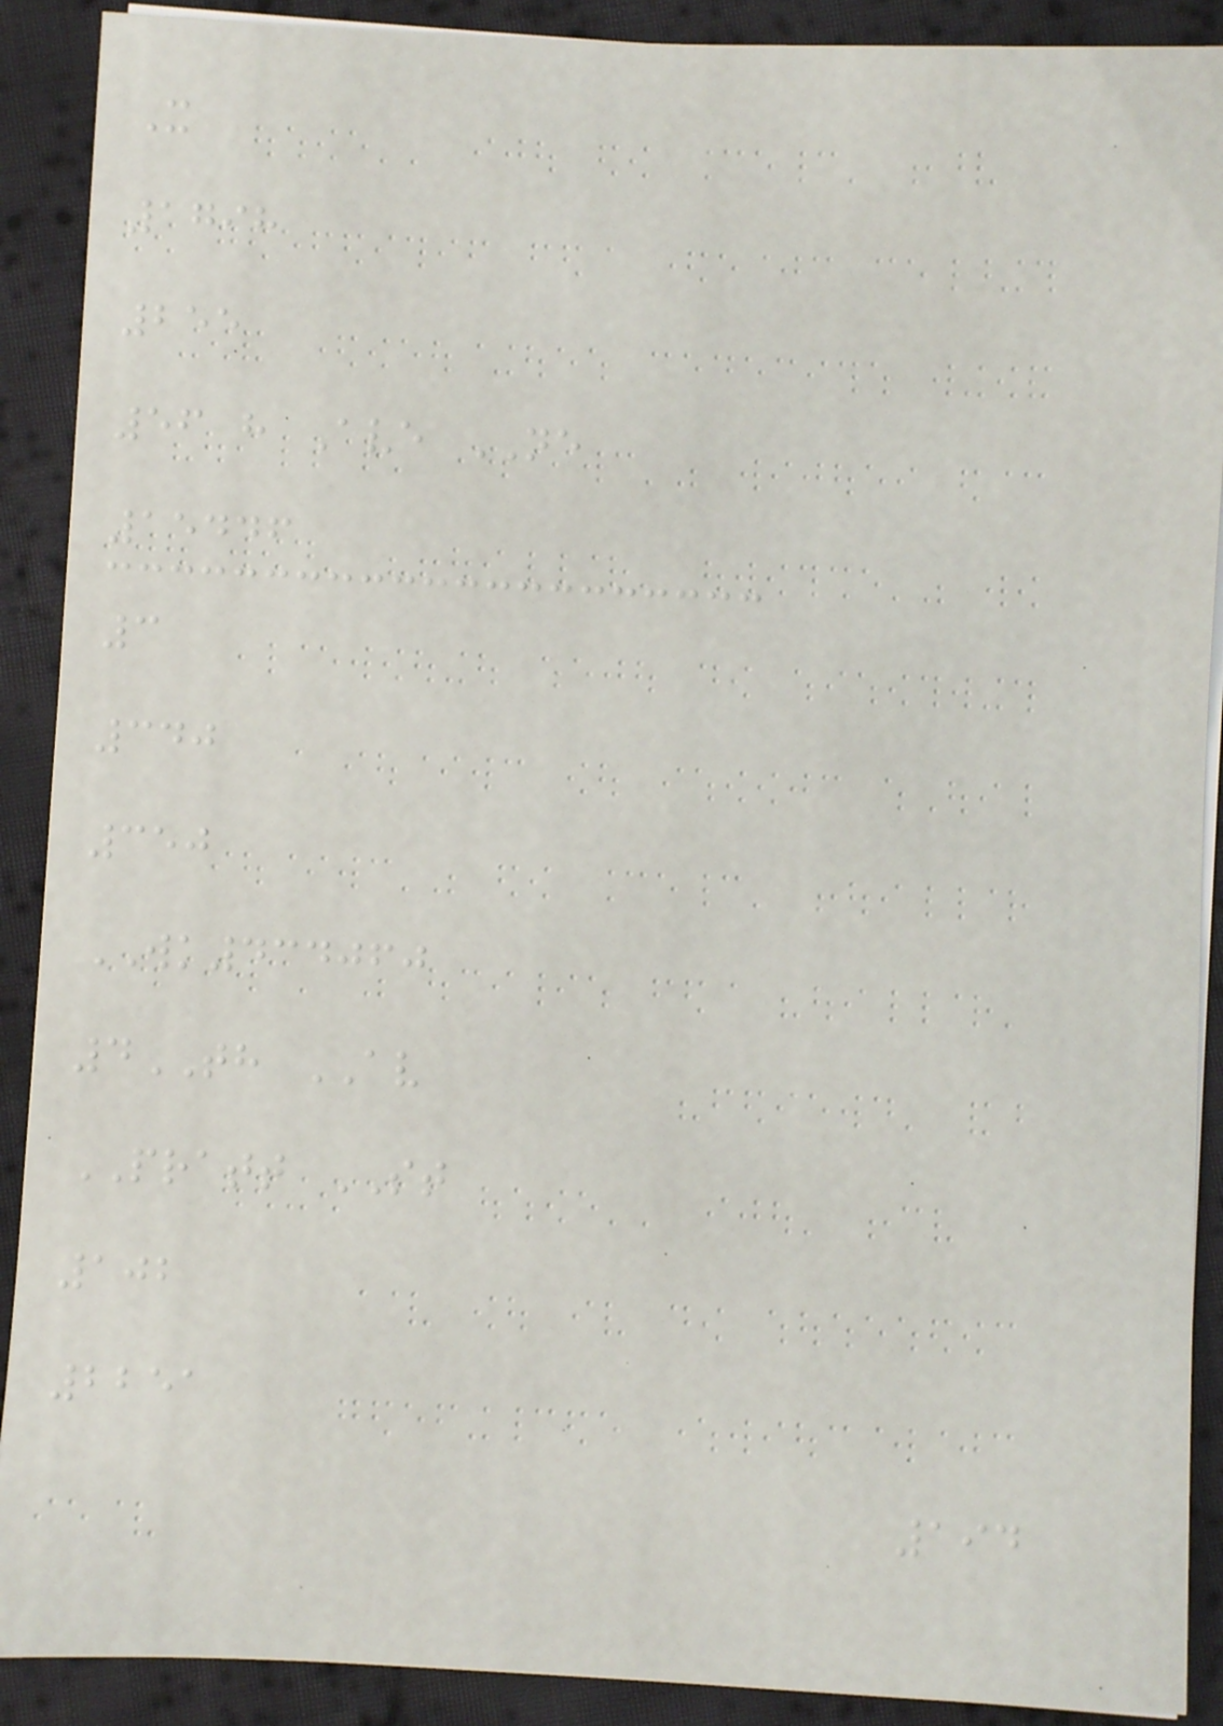X
1798
255
56 h Ave NE
15446
3
340
350
WK434060
4TH AV
PRATT ST
102
2251
194
